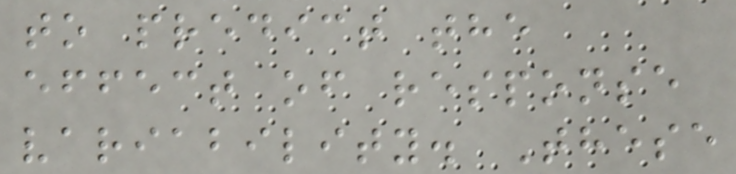to predict the
effect of response
variability. These
